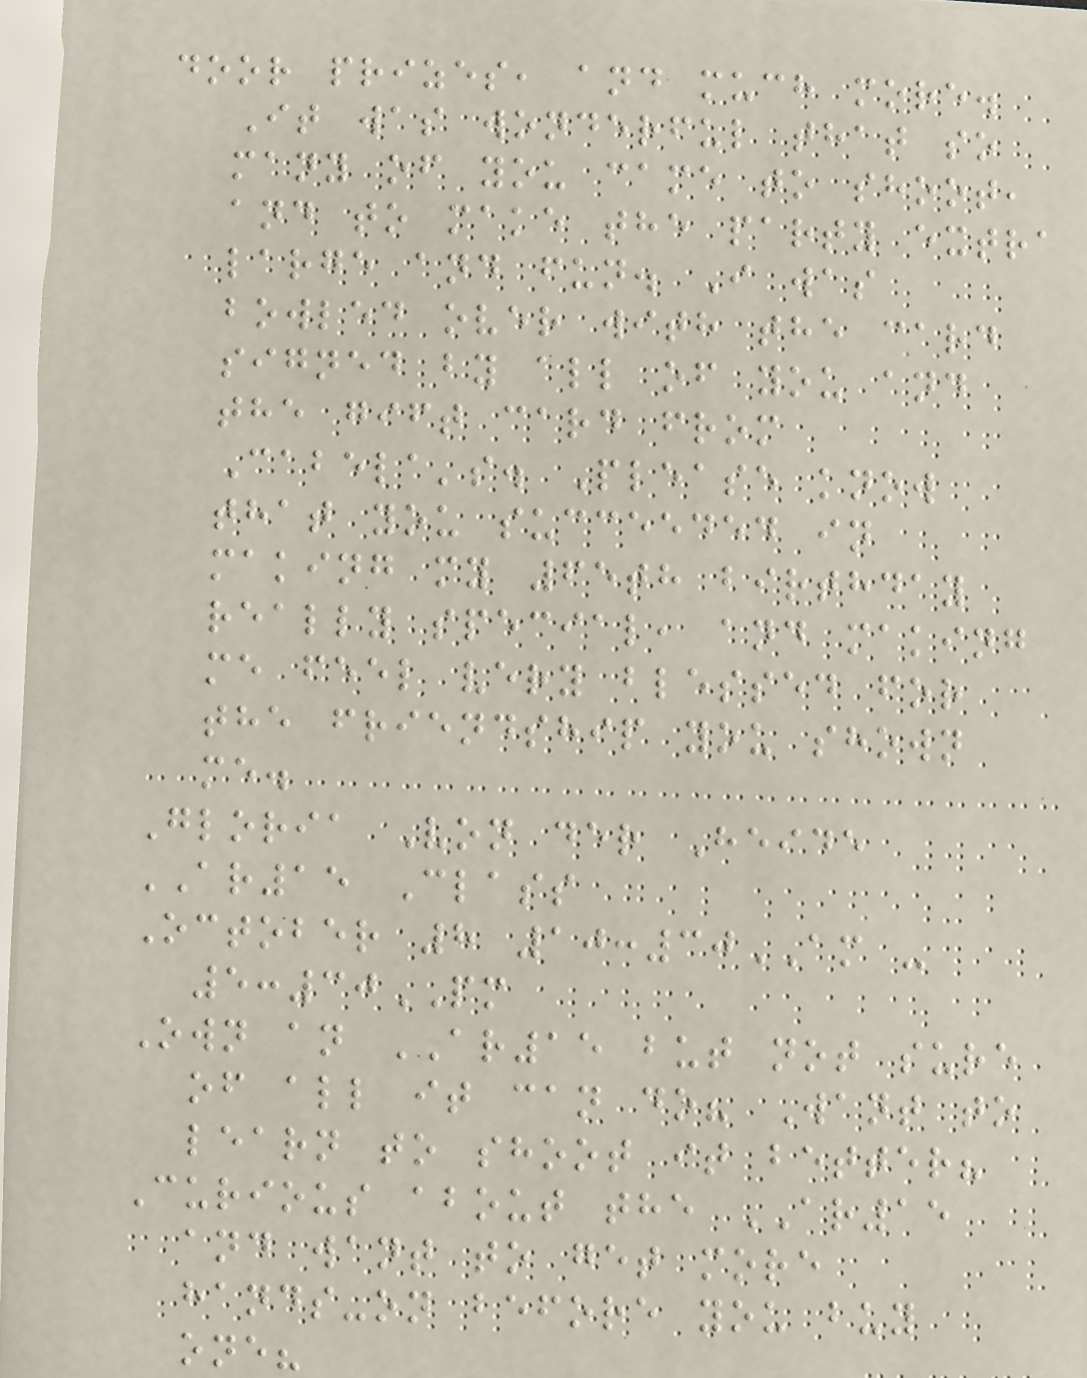door prizes, and much more.
It was wonderful that so
many of you came to shoot,
and to make the party extra
large and fun. I was
bowled over with the card
signed by all of you and
the gift card from
Cabela's. Please know
that you succeeded in
making my 65th birthday
really special, and making
me feel very blessed for
the friendship you shown
me.
Gloria Von der Heide
AR15 Class
October 8 10:30AM -
5:30PM
Own an AR15 but not sure
of all it can do? Want to
learn to shoot it better?
Curious about the AR15
and want to get more
hands-on before you buy
one?
